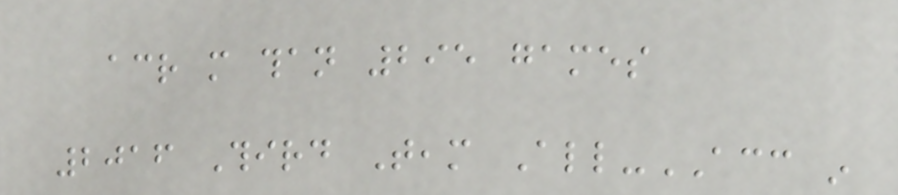across more than 295 games
2016 Third Team All-ACC in
